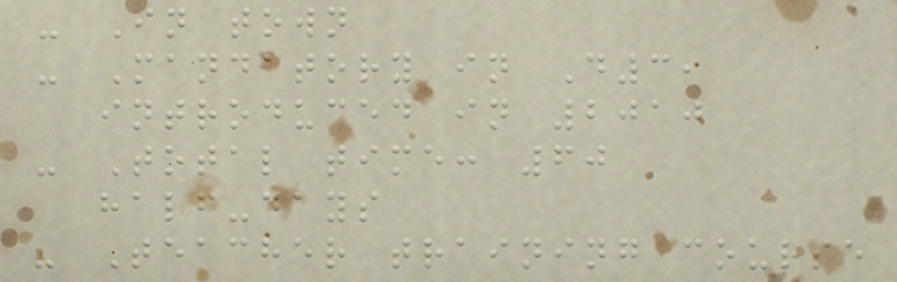- In town
- Mandatory in D3,
introduced in 2010
- Total time: 60
half-days
- Teacher training course
